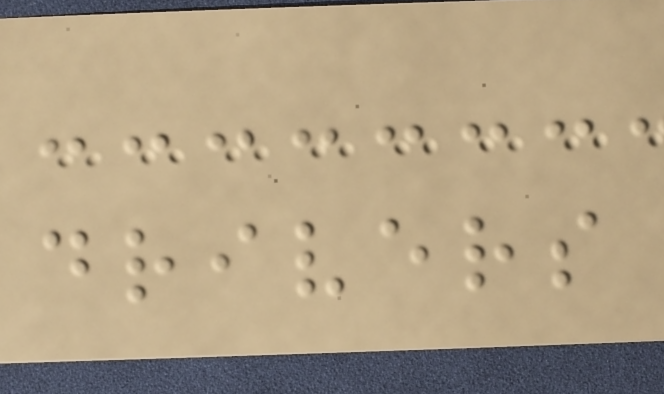drivers
